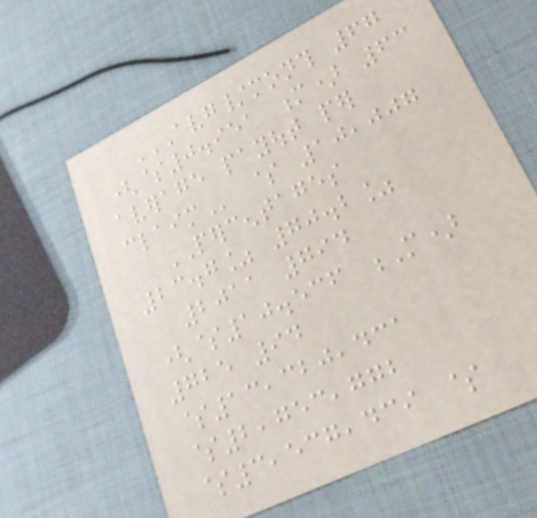AVG/MONTH 67
($0.951 M) 63
AVERAGE PAYOUT PER
CLAIM $ 10,007
PERCENTAGES
23.7% 70.2%
2011 794
($10.536 M)
725 94
$13,320,431
$2,753,772
$3,537,439 $
